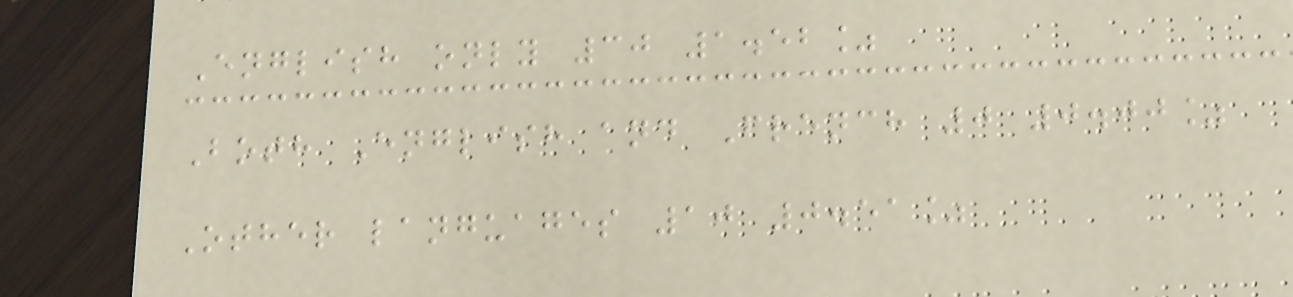English only 30 1.52%
Both English and French 0 0.00%
Other languages 10 0.51%
